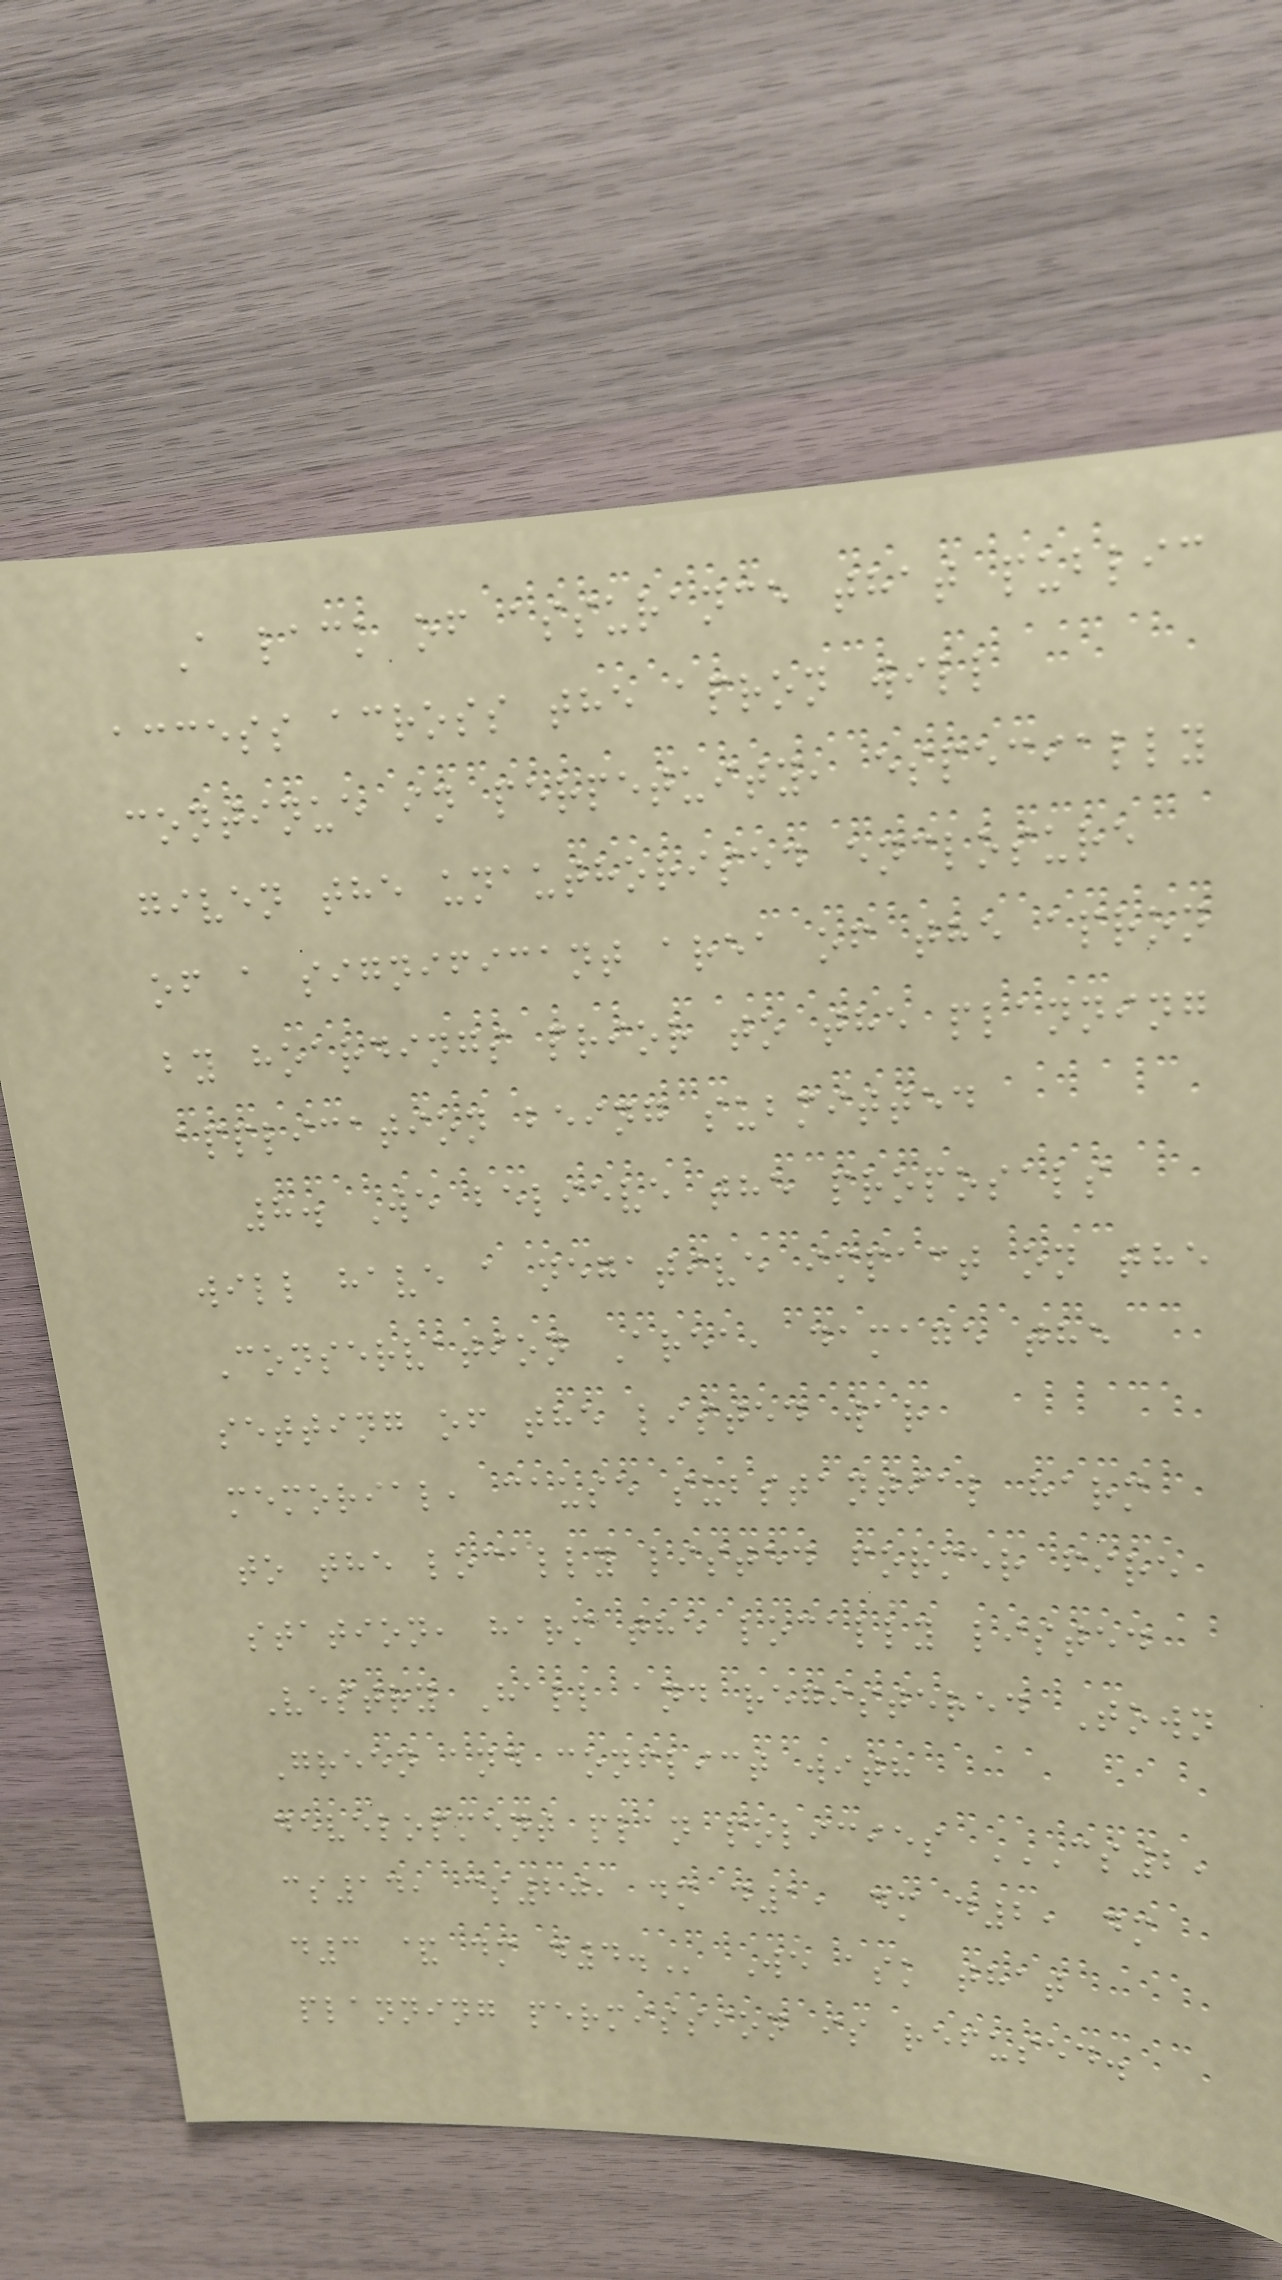A lack of assurance that public
access across the apron will
continue in perpetuity, especially
given the unauthorised enclosure
of a significant area of the apron
by hoardings prior to the planning
application being submitted
8. We believe the proposals
will have a negative impact on the
Conservation Area, damage the
setting of the listed war
memorial, cause substantial harm
to the locally listed former fire
station, harm the locally listed
Vestry Hall and registered Town
Green and conflict with
development plan policies CS2,
CS14, CS20, DM D1, DM D2, DM
D3 & DM D4. We ask that
planning permission is refused.
